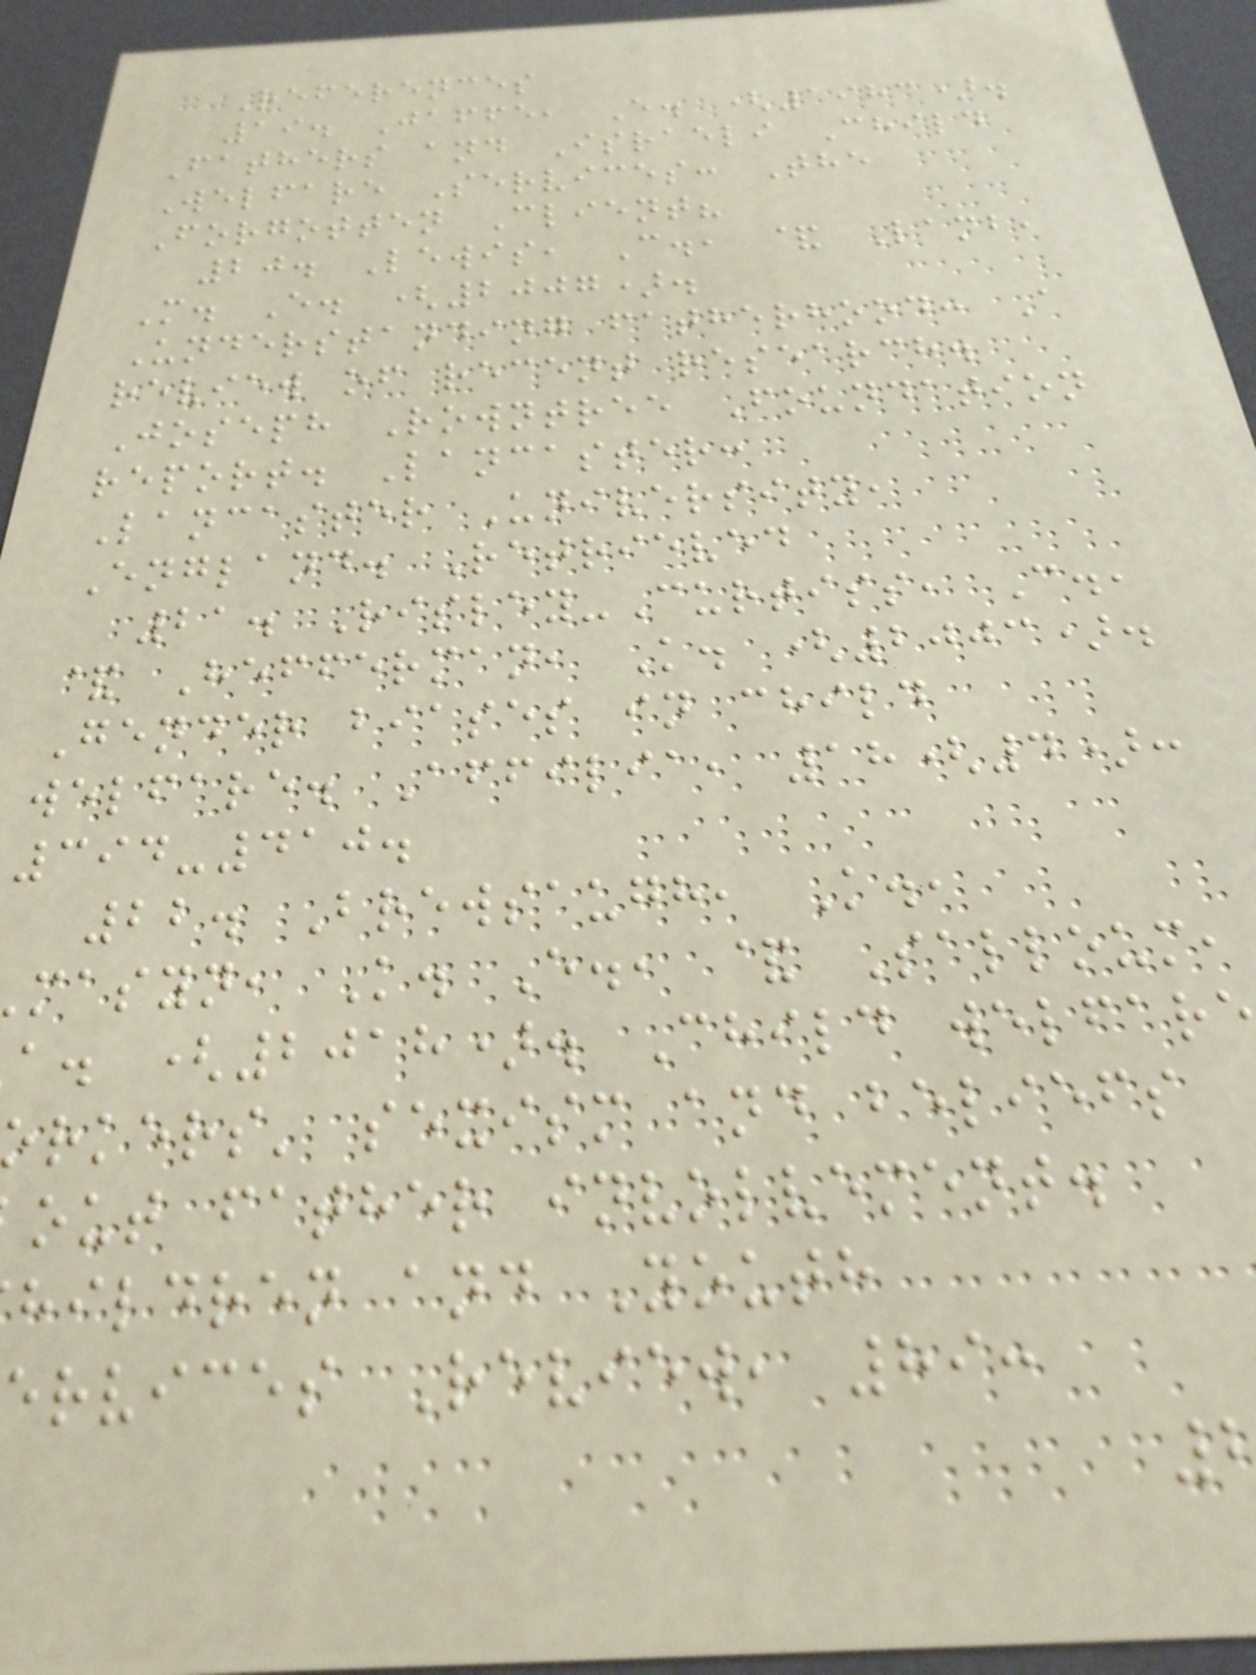References
19. Jaffe, E. (1983).
Fathers and Israeli Child
Welfare Services: The
Forgotten Client?
20. Lewis, C., & Lamb,
M. E. (2007).
Understanding fatherhood: A
review of recent research.
Joseph Rowntree Foundation
report. Lancaster:
Lancaster University,
England. Retrieved
21. Risley-Curtiss, C.,
& Hefferman, K. (2003).
Gender biases in child
welfare. Affilia, 18(4):
394-410.
22. Brewsaugh, K.,
masyn, K. E., & Salloum,
a. (2018). Child welfar
rkers' sexism and beliefs
out father involvement.
hildren and Youth
rvices Review, 89:
